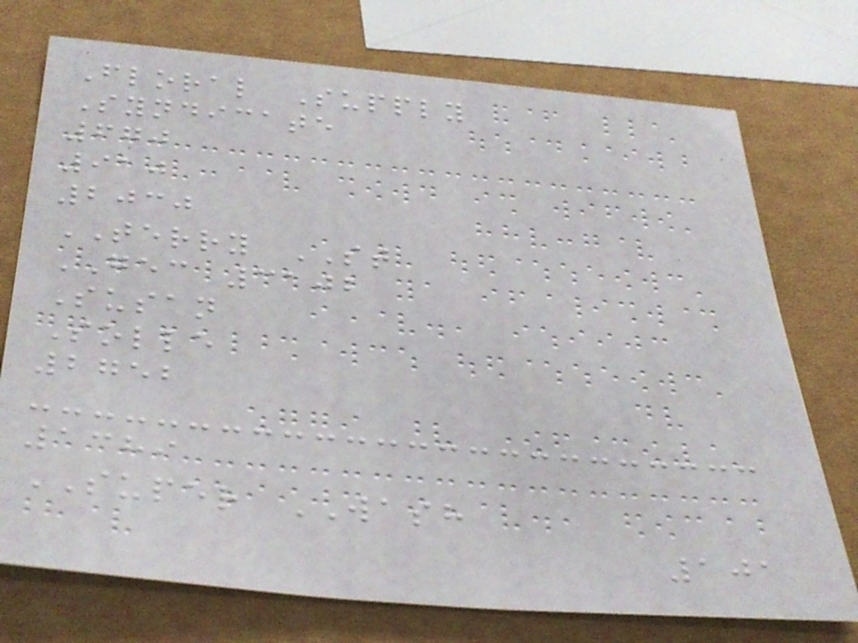Floral Supply
Syndicate
670
910
2030
TERRY ST
GEC 3102
Susan
Solle
2752
1389
SUPER WASH
101
